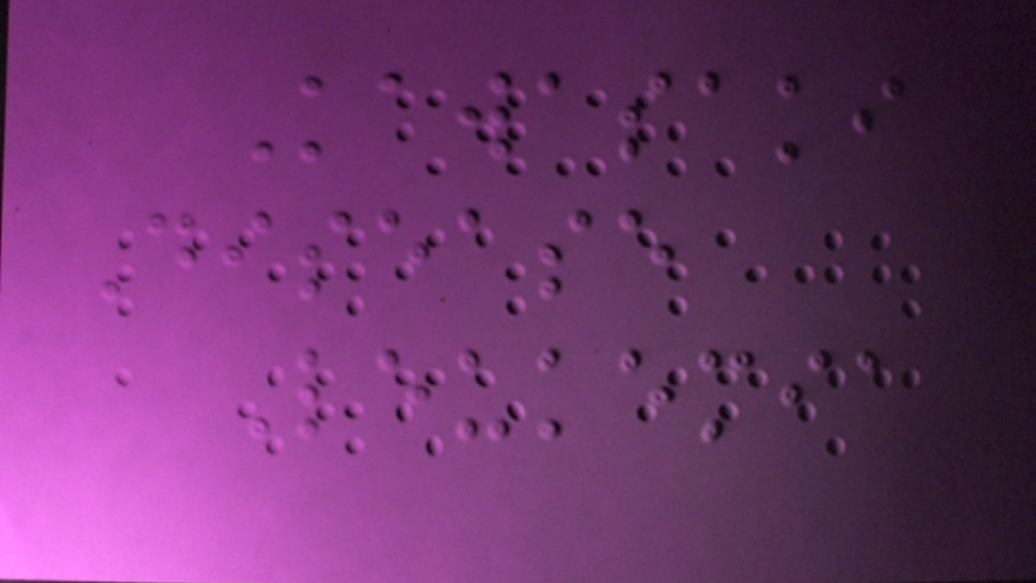Kawasaki
Disease
Leukemia
